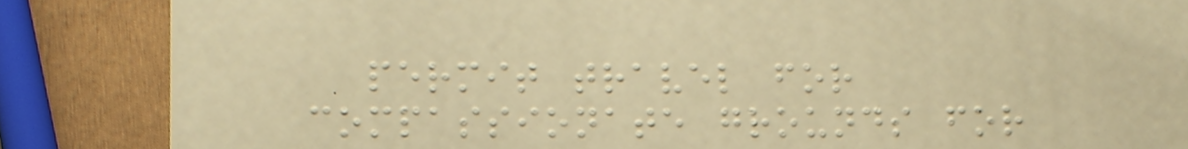permit travel for
compassionate grounds for
